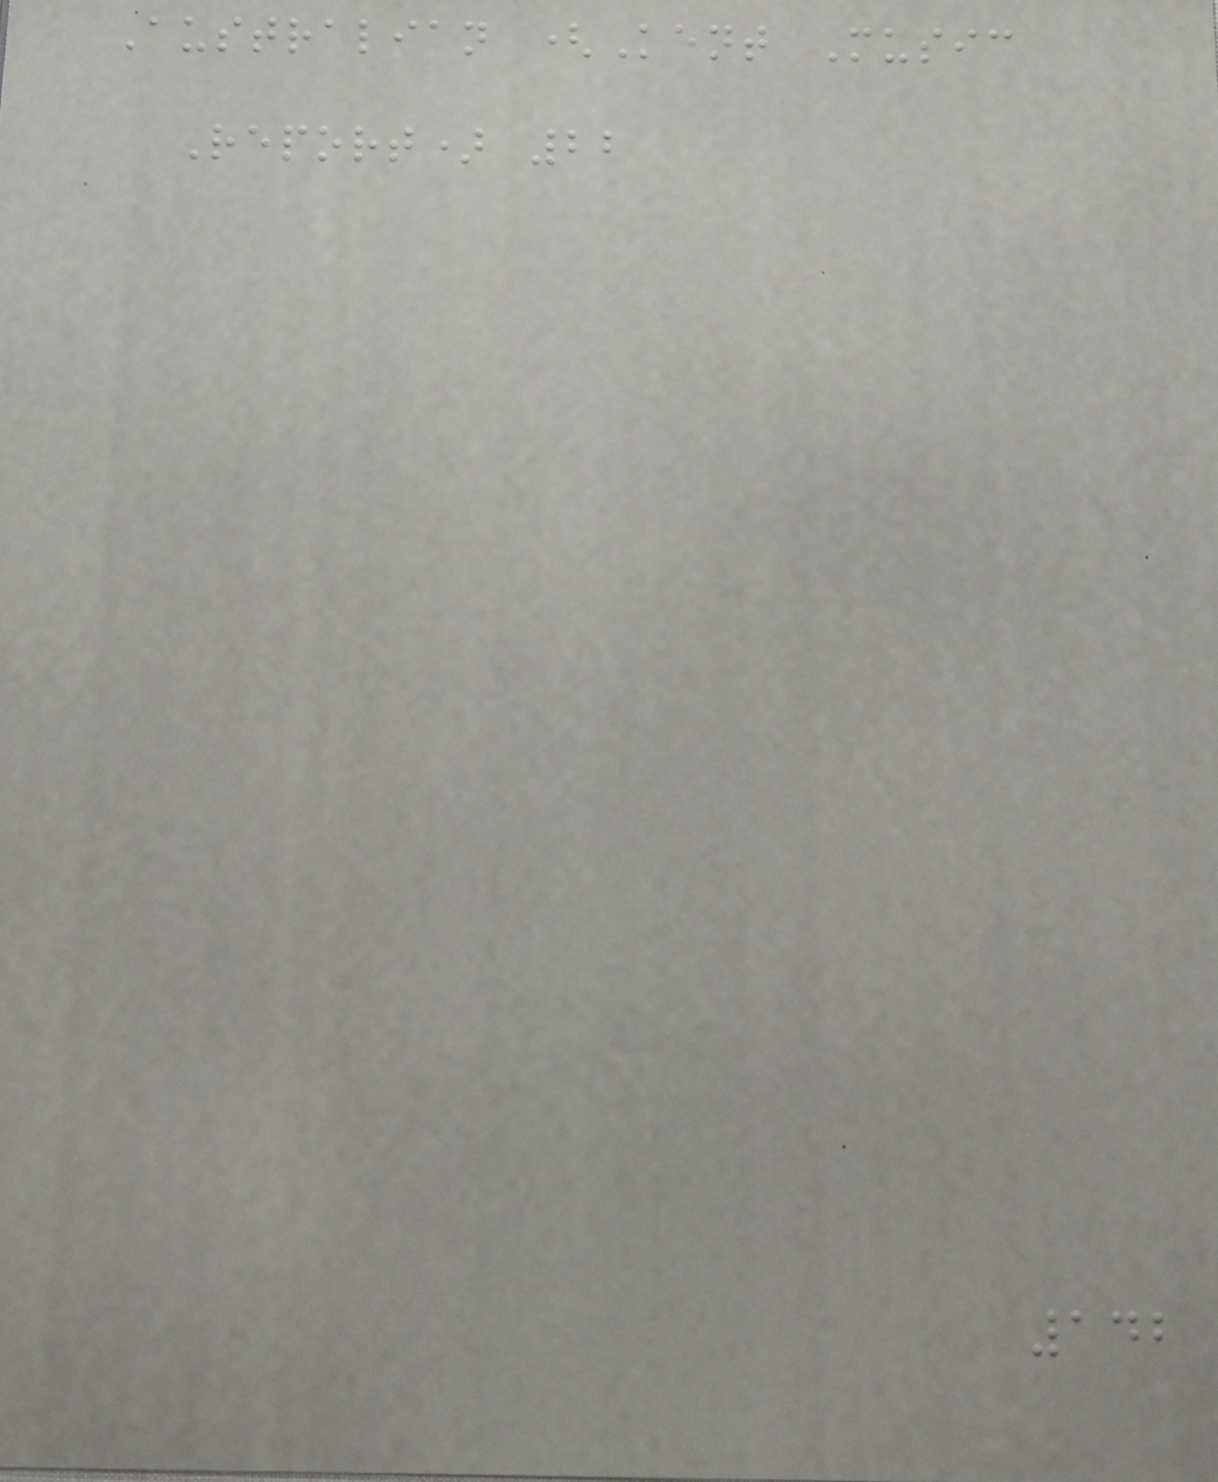Australian (Kent Music
Report) 22
142
